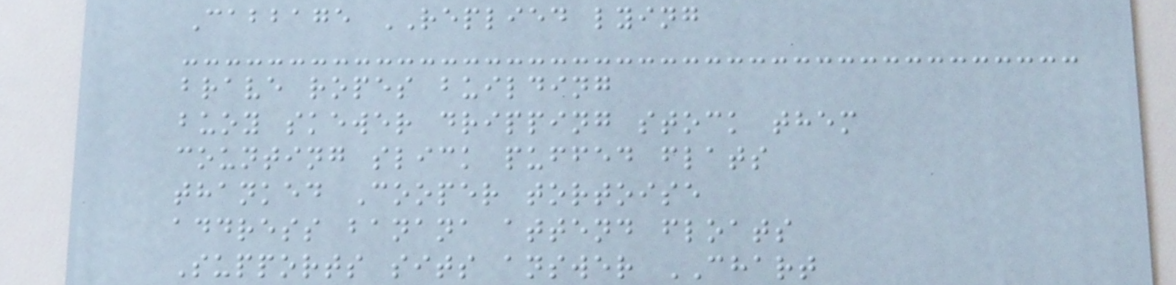Cabbage REPLIED lying
brave ropes building
buoy skewer dripping stock them
counting slick puffed flats
thanked Cooper tortoise
address banana attend floats
Supports sits answer CHART
